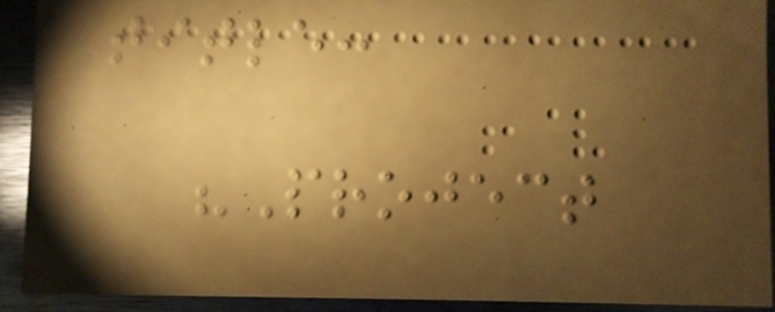title:
"Project
